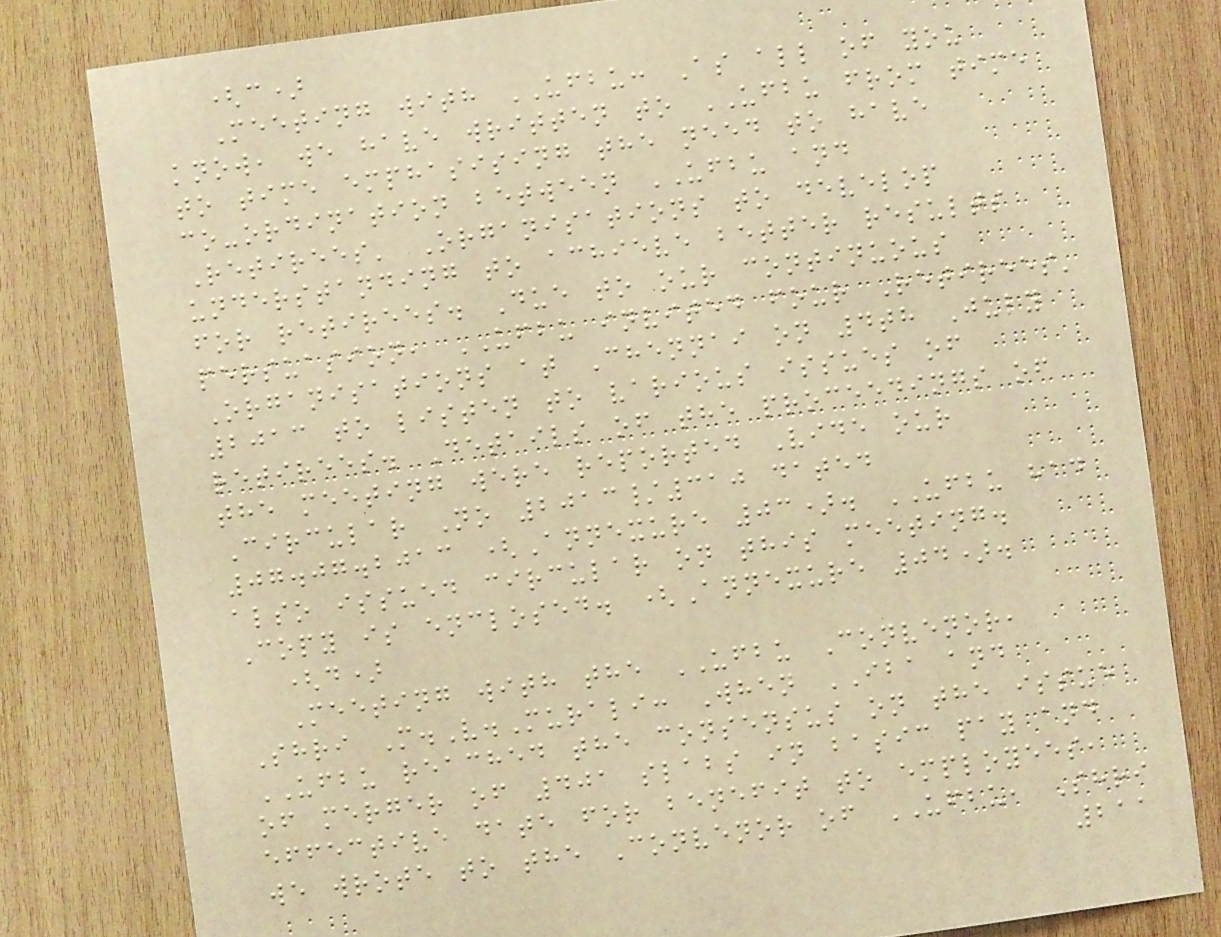(c)
Meeting with UFBU: As all of you
know, we have written to UFBU from time
to time emphasising the need to have
co-ordination between UFBU and
Retirees' Organisations to develop
understanding to achieve better results
for retirees. Due to our continuous
persuasion, UFBU invited four Retirees'
Organisations at Chennai on 4th July
2013 to listen to various issues of
retirees. Details of the proceedings of
the meeting were reported Vide our
Circular No 2013/310 dated
07.07.2013 (Annexure 03). UFBU had
also issued circular on this meeting.
Copy is enclosed. (Annexure 04).
(d)
Meeting with the UFBU Convenor,
Shri M.V.Murali: When IBA and
UFBU reached the consensus on the issue
of merger of 401 slabs in basic pay and
effective date for benefit to employees,
we wrote to the Convenor of UFBU, Shri
211
